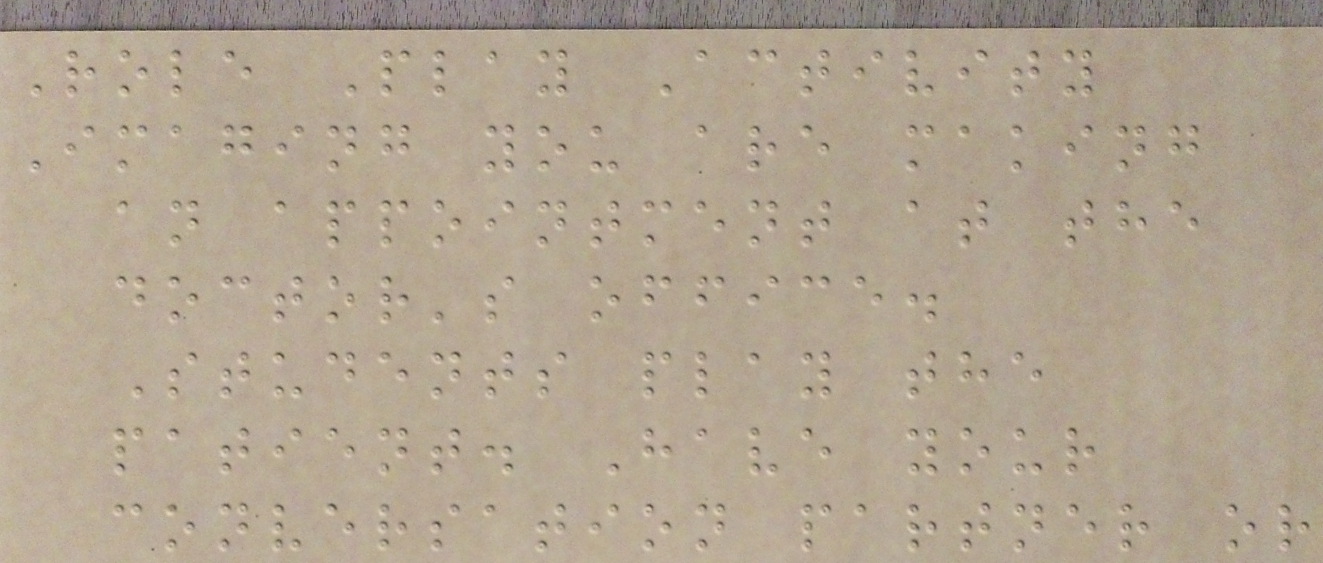Role Play Activity
Imaging you are making
an appointment at the
doctor's office.
Students play the
patient. Have your
conversation partner or
